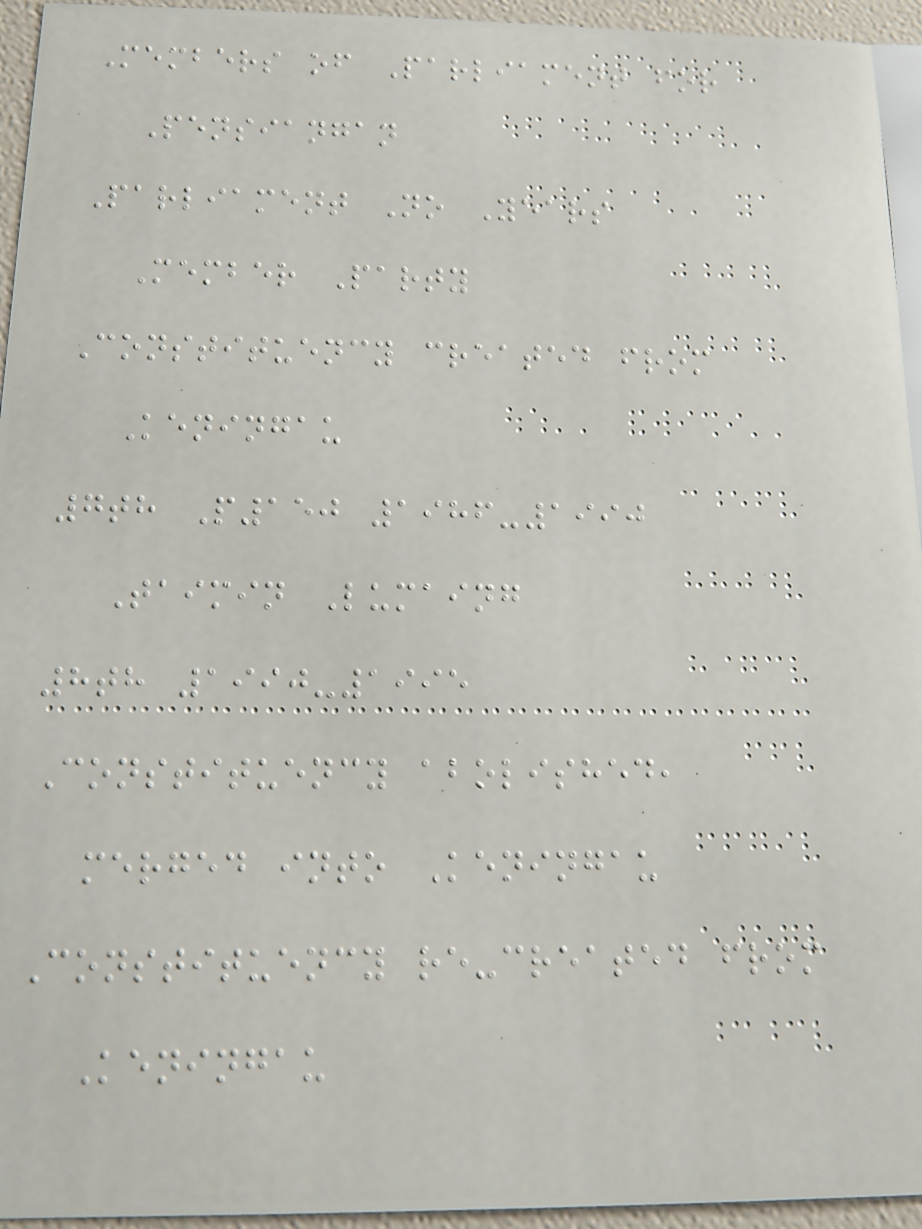Members of Parliament for
Pensiangan
Parliament No Years
Member Party
Constituency created from
Keningau
7th P150 1986-1990
Taimin Lumaing
8th 1990-1995
Constituency abolished,
merged into Keningau
Constituency re-created from
Keningau
